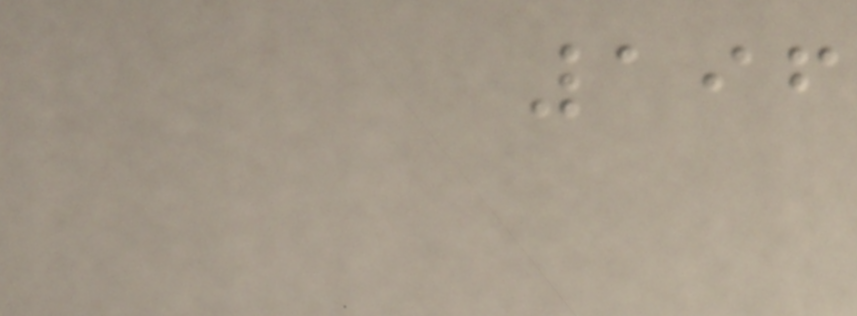196
